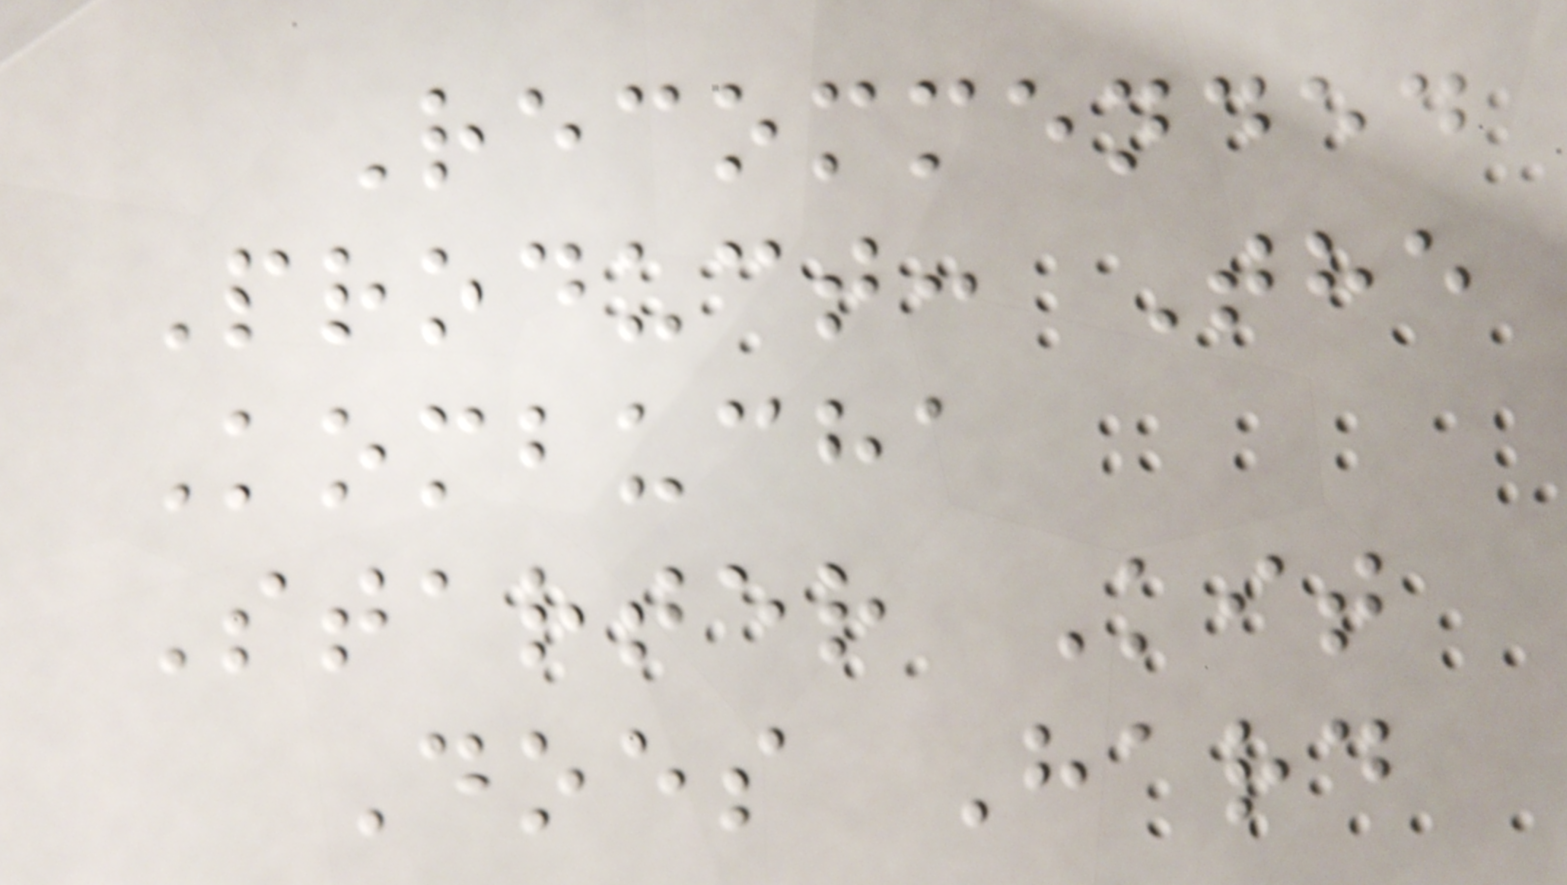Recommended
Product: The
Kombucha
Starter Kit
Does Hard
